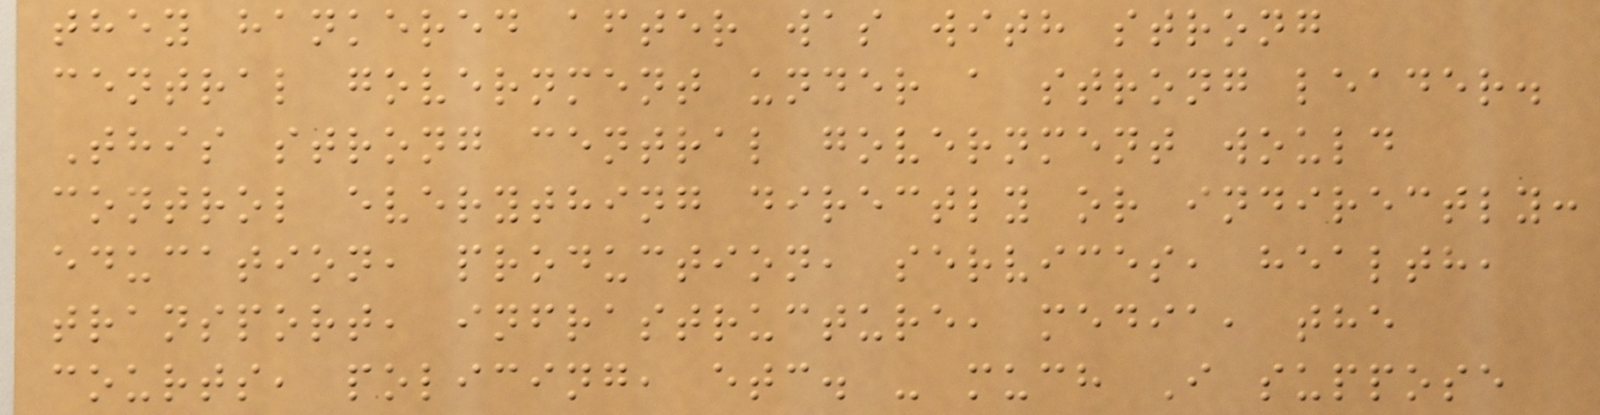they hankered after was with strong
central government under a strong leader.
This strong central government would
control everything directly or indirectly:
education, production, services, health,
transport, infrastructure, media, the
courts, policing, etc. - much I suppose
